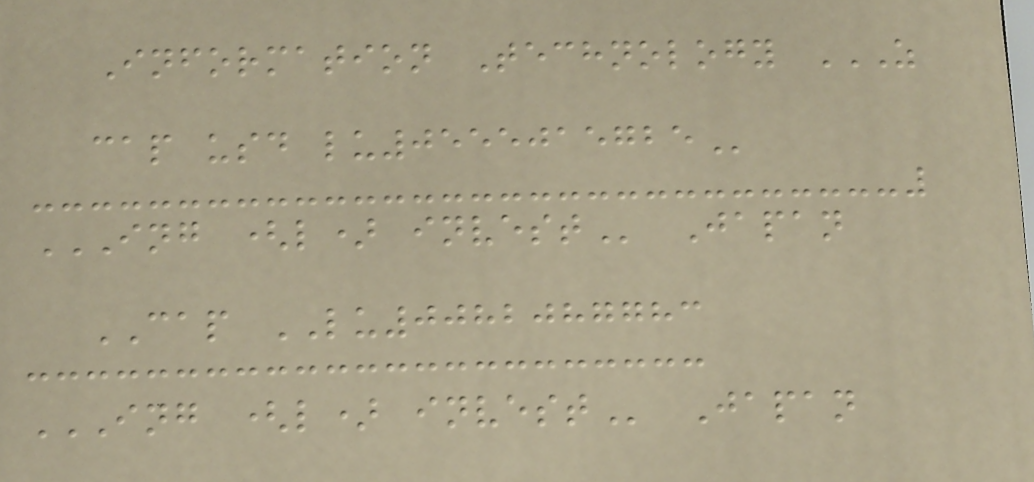Information Technology Z
CAP USD LU0555015725
ING (L) INVEST Japan
CAP LU0082087783
ING (L) INVEST Japan
